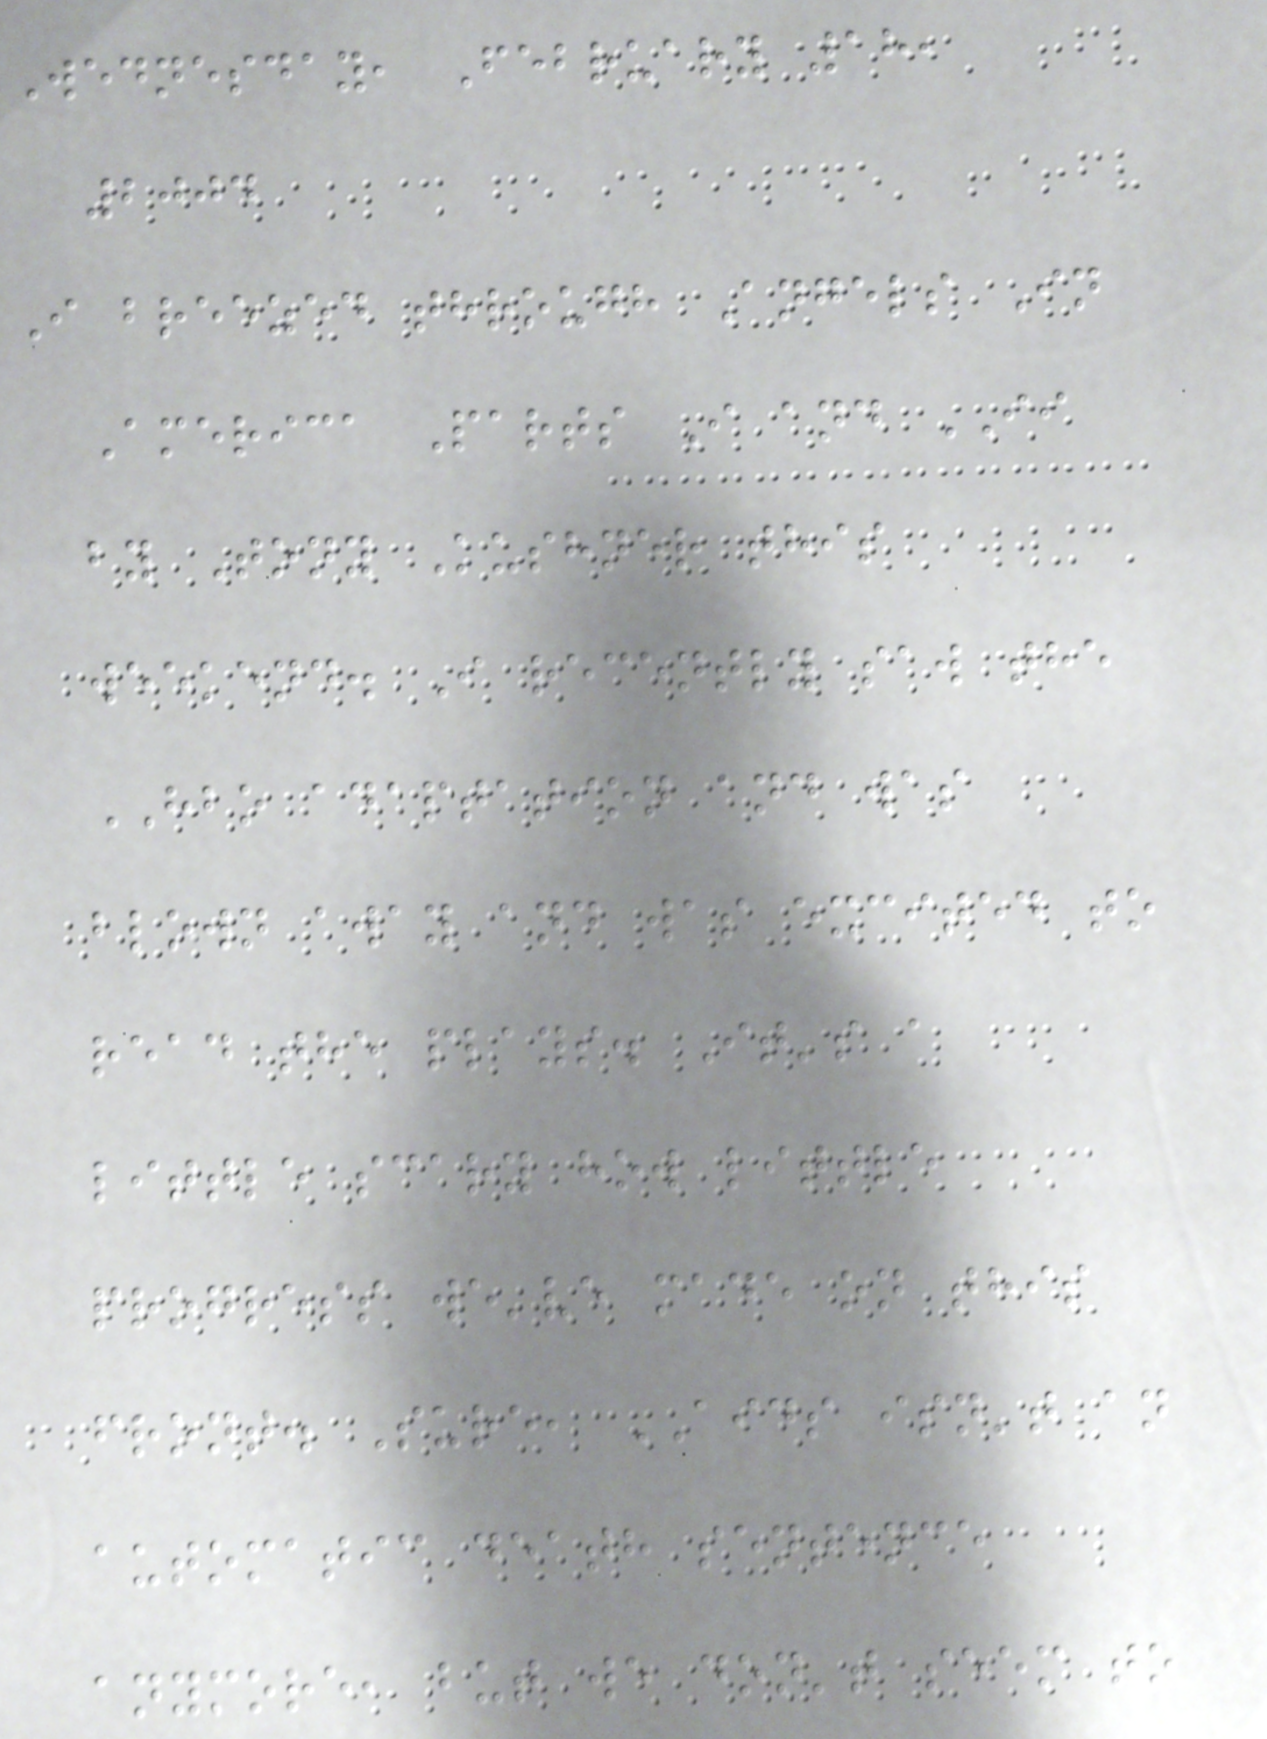Wednesday, February 18,
2004
I breezed through Angels In
America Parts I and II
by Tony Kushner this
weekend. I recently saw the
HBO adaptation and was
blown away and was excited to
read the plays. It's a
little scary how little
progress we've made on this
front. Sure, AIDS isn't an
automatic death sentence
anymore, but we don't seem to
